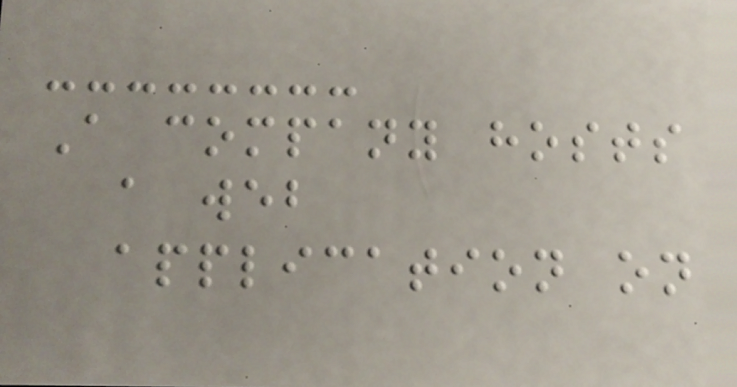A company hosts
a web
application on
